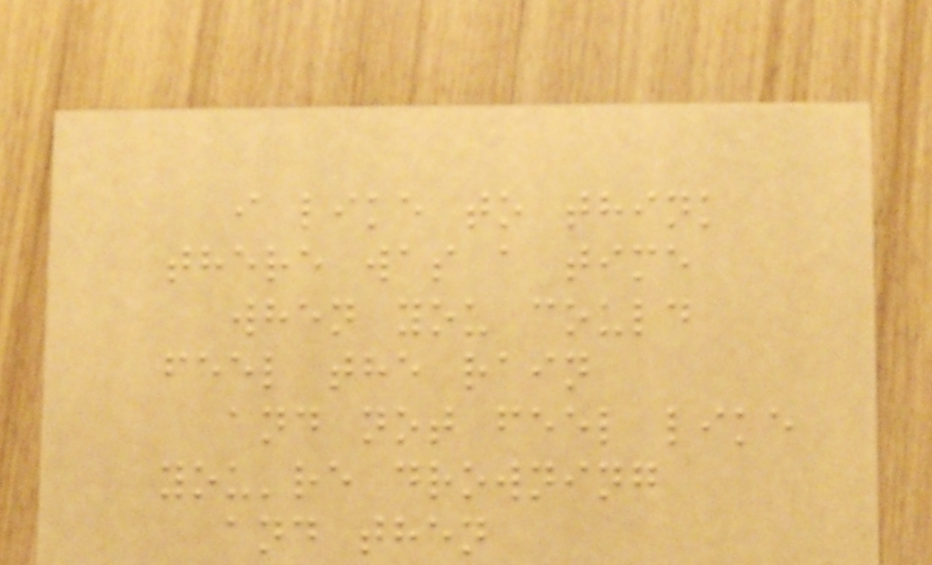i like to think
there was a time
when you could
feel the rain
and not feel like
you're drowning
and then
